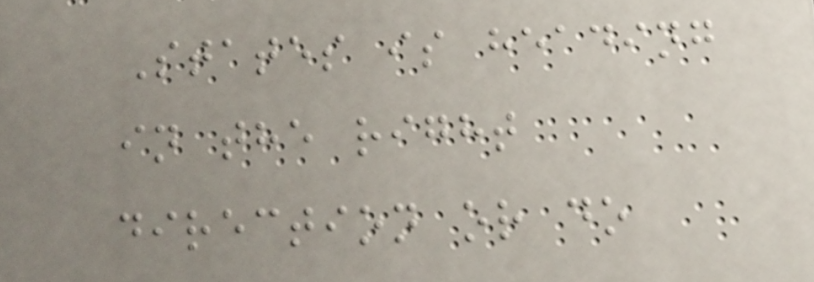States is heading
in the right
direction or do
